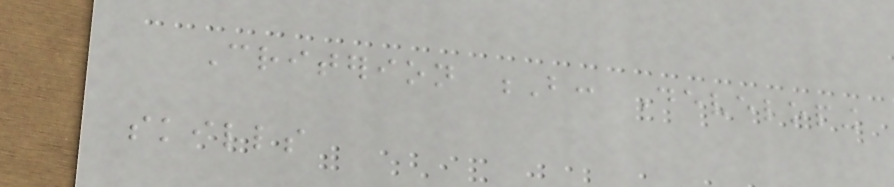Criterion B: Developing
skills
